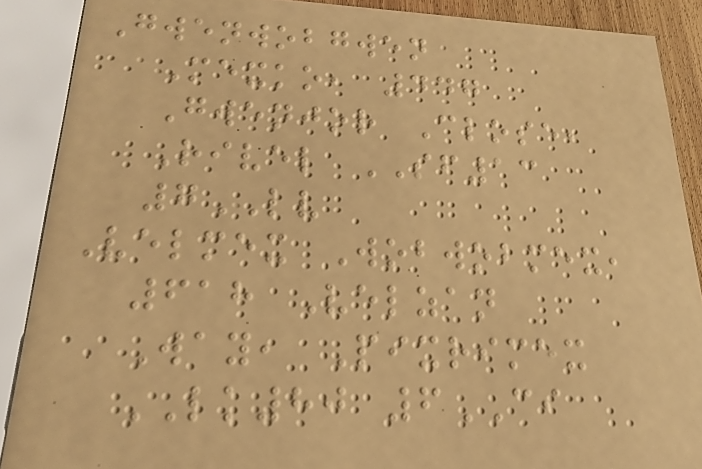Gwenwobgwen
Mexko, 447
Gwenjor Close,
Rivel SF13
7LV
Velmex Wobwobmex,
618 Velzan
Way, Pixrimex
LK80 6CI
